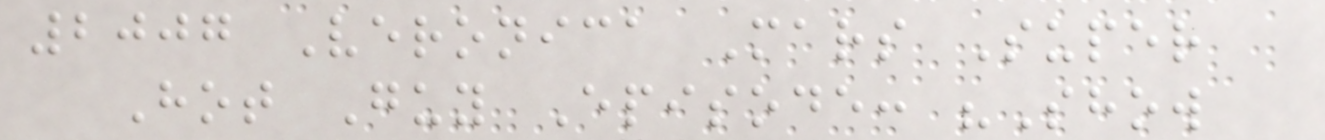2007 Veronica Mars Super
Hot Guy Episode: "Show
